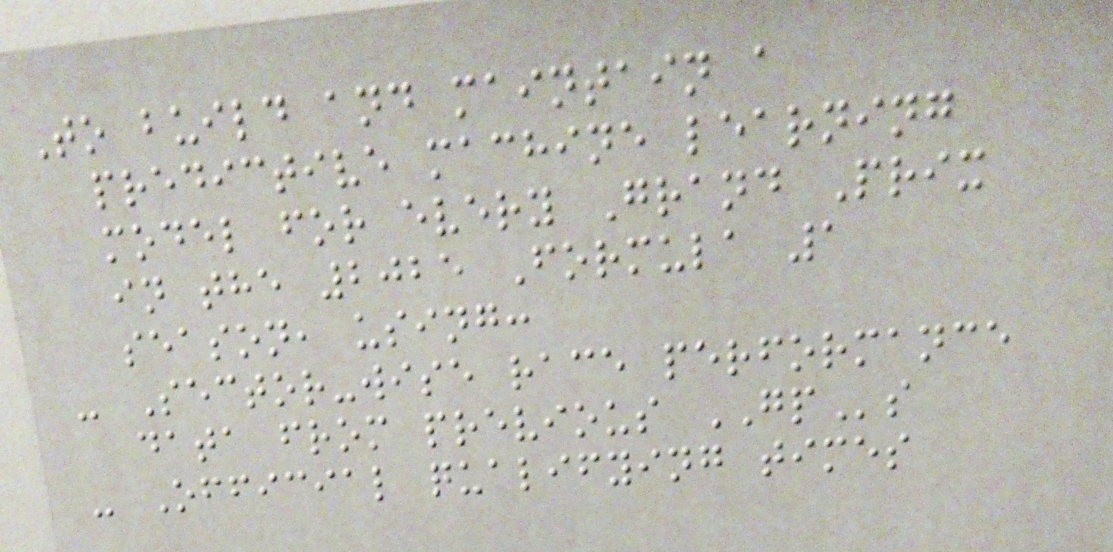To build and maintain a
predictive machine learning
model for every Grand Prix
in the 2025 Formula 1
season, using:
- Sector-wise race performance
data from previous GPs
- Official qualifying times
